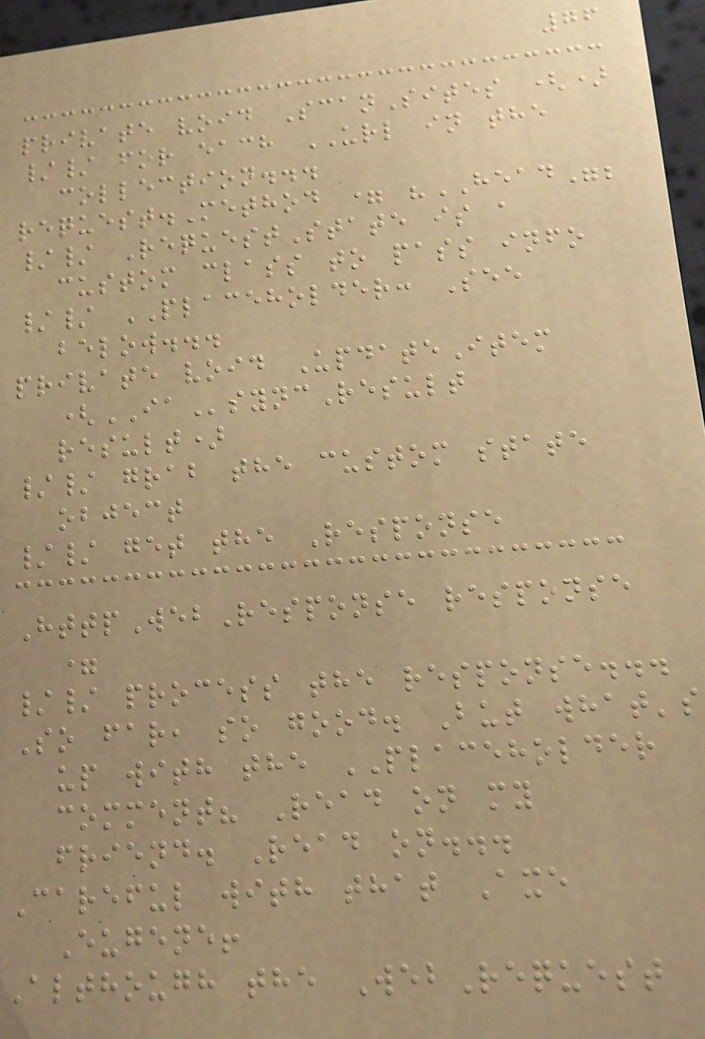76
private void ScanSites ()
// for each URL in the
collection...
request.Method = "HEAD";
// RequestState is a
custom class to pass info
// PLACEHOLDER: See
below...
private void UpdateItem
(IAsyncResult
result)
// grab the custom state
object
// get the Response
HttpWebResponse response
=
// process the response...
So far, so good. But what's
up with the PLACEHOLDER
comment? Read on my
friend. Read on...
Careful with that Axe
Eugene!
Although the WebRequest
